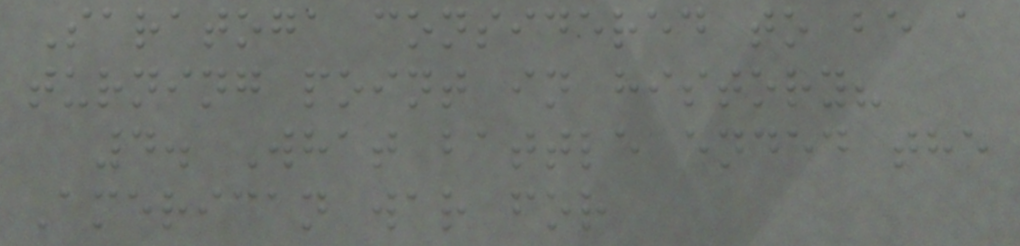Saratoga considered to be a
turning point in history?
4. What battle ended the
American war for
